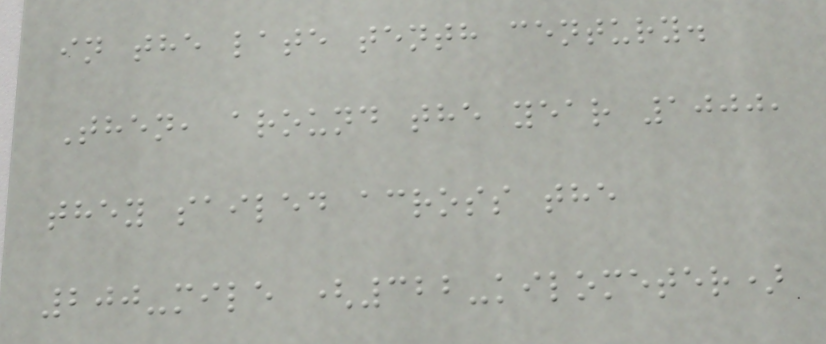in the late tenth century.
Then, around the year 1000,
they sailed across the
200-mile (322-kilometer)
